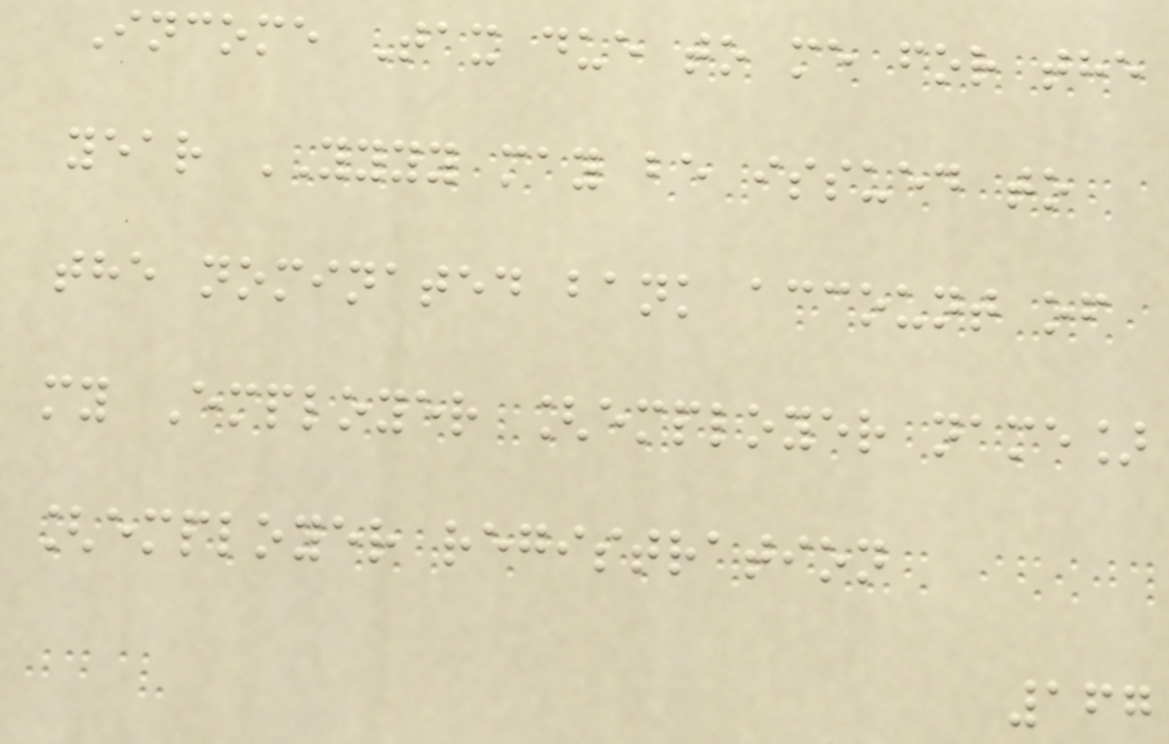Income Tax due to me for the
year YYYY may be issued to
the nominated bank account of
my Employer [employer name]
[employer registration
167
